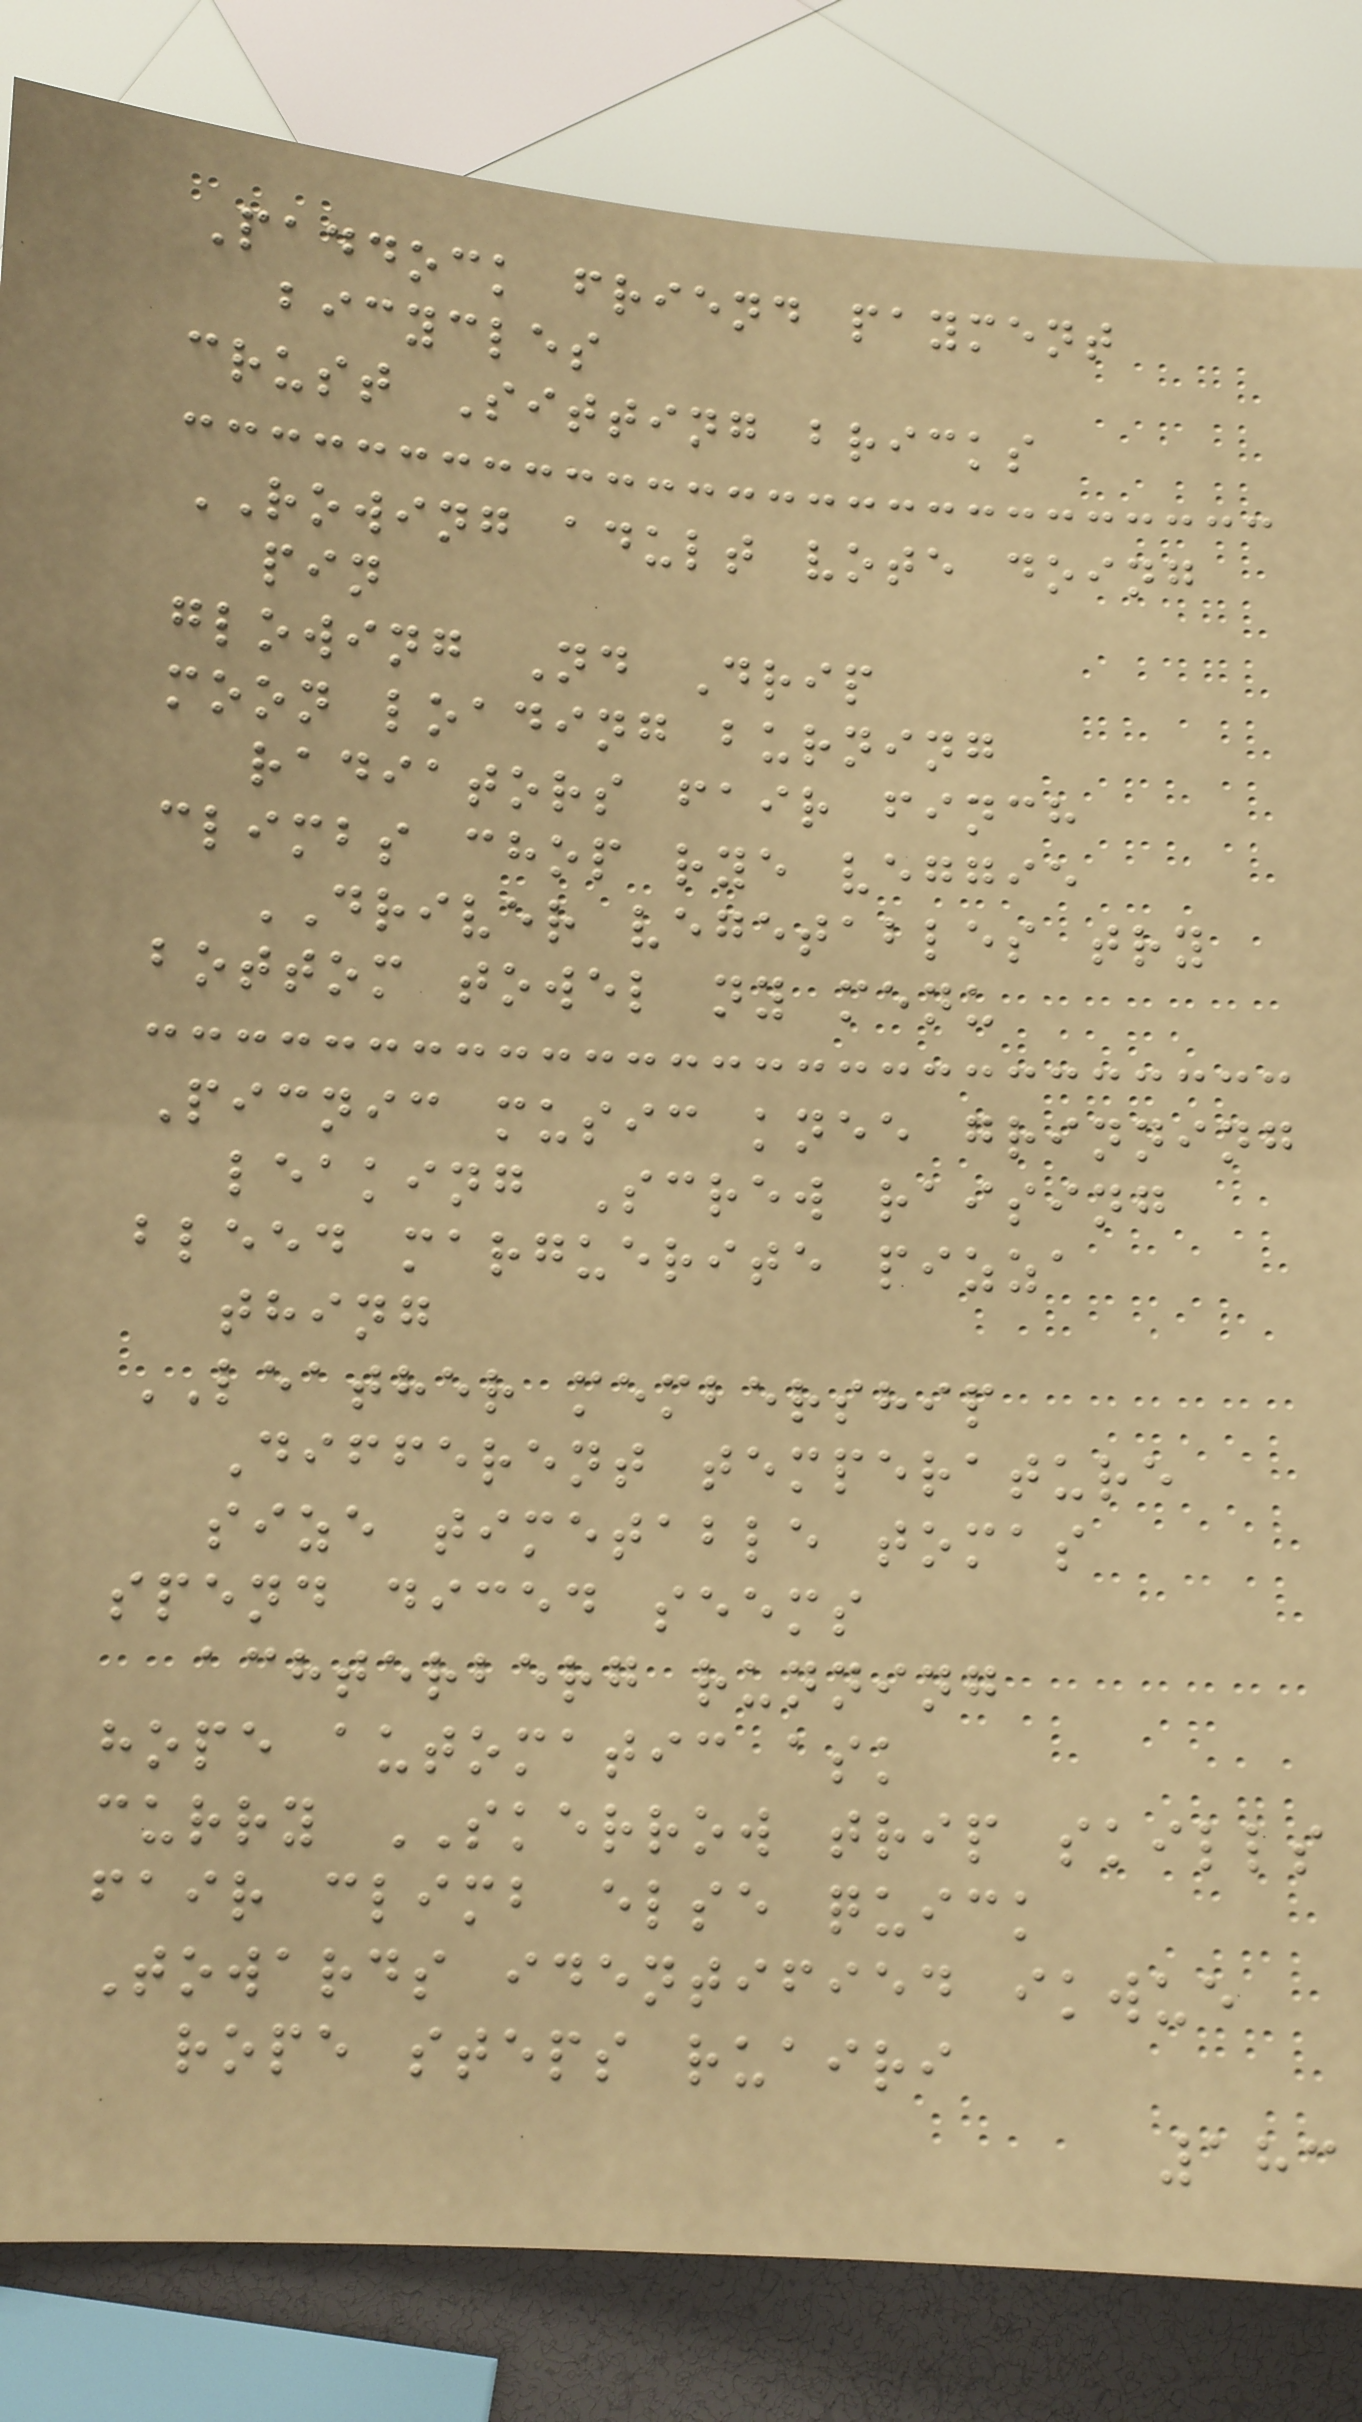Paddock friend payment
bicycles
crust Sitting bricks
ROWING adult vote doing
pin
glowing Nd Drip
moon loading burning
radiators fair finch
climbs chop rye veggie
DRIVER vegetables try
bottom towel ny menu
Picnic music knee grinning
leaking Screw raising
bleed marguerite pizza
thing
LEATHER membership
Different temperature
size timetable tomas
spend diced seems
achterberg running
hope automatic ask
curry SKERROW trip skills
fair climb else quick
Towards identified ikwue
rope steps ruairi
183
